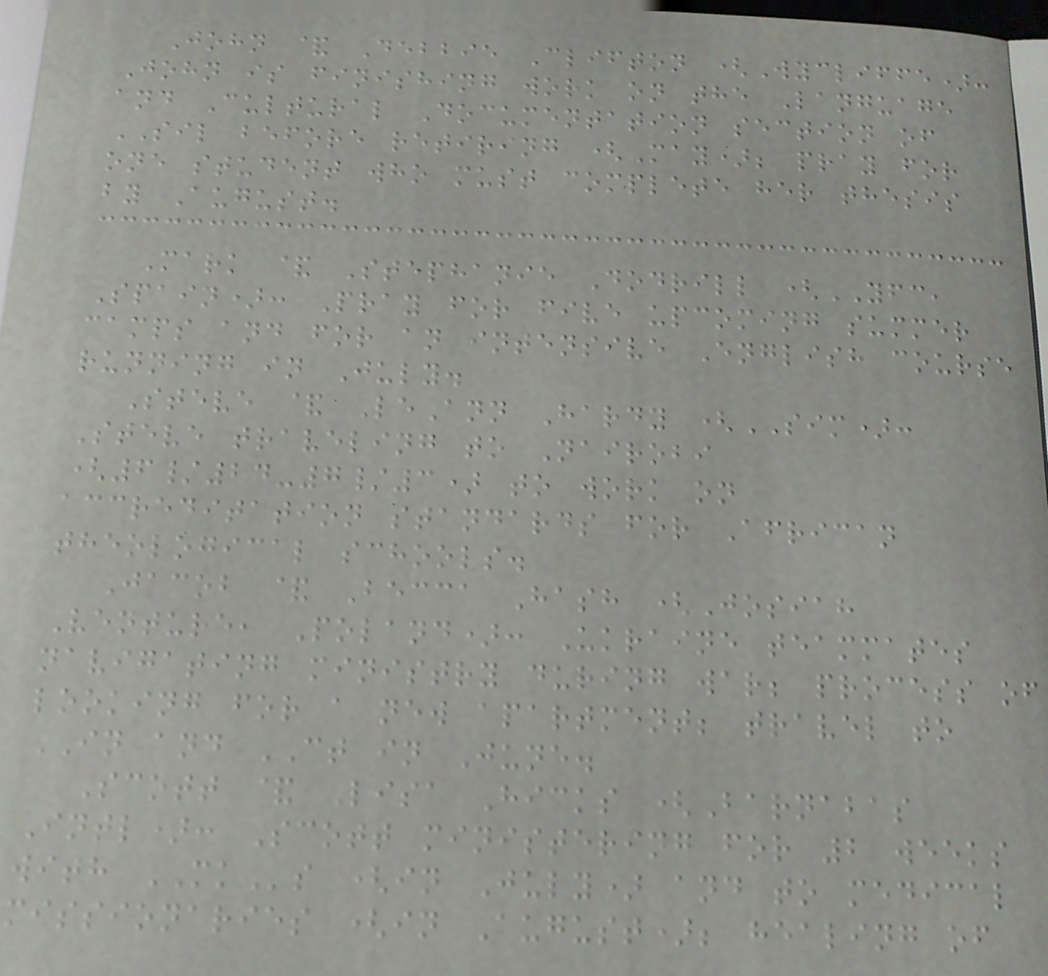John & Debbie Clifton (Wycliffe):
John is finishing work on the Language
and Cultural Documentation section of
SIL before retiring (May); pray for
one student who must complete her thesis
by August.
Mark & Stephanie Dodrill (YFC,
Spain): Pray for five upcoming summer
camps and for an intensive English course
running in July.
Steve & LeAnn Hardy (SIM):
Steve traveling to Nairobi
(6/24-7/3) to work on
accreditation standards for African
theological schools.
Jacob & Becca Hash (Josiah
Venture, Poland): Ukraine teammates
navigating ministry during war; process of
looking for a new apartment; travel to
IN and CT in June.
Scott & Lisa Hicks (Barnabas
Intl): Scott ministering for 2 weeks
with MKs (in July) and to medical
missionaries (in August); healing of
